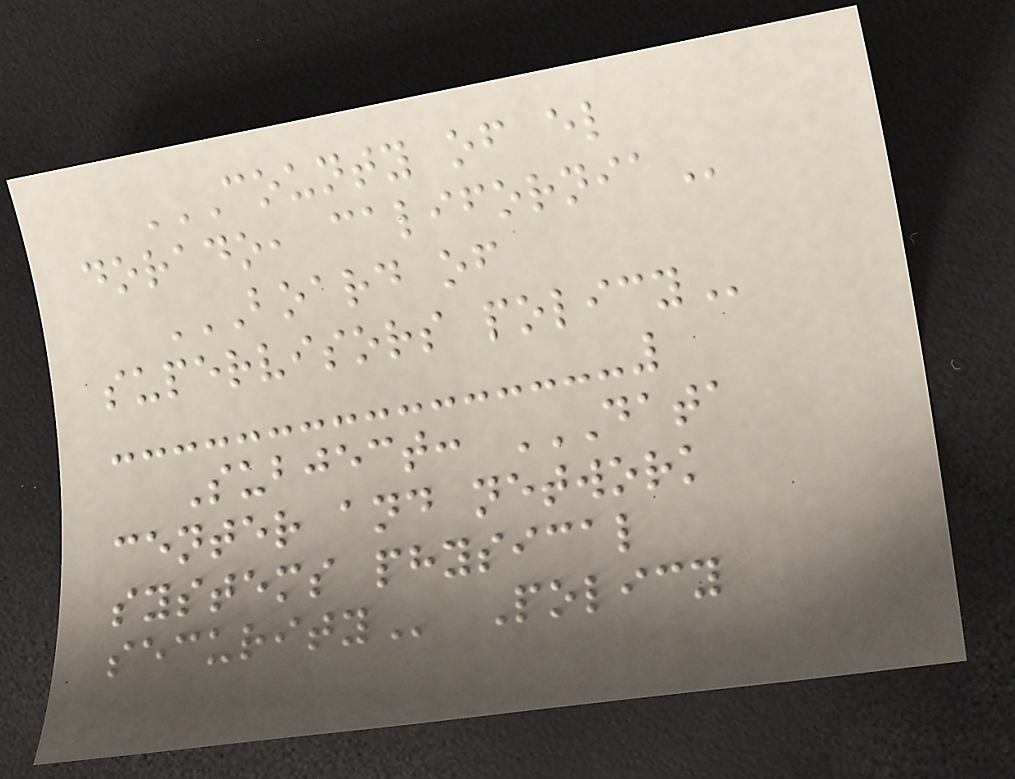COUNTY OF EL
DORADO, CALIFORNIA
BOARD OF
SUPERVISORS POLICY
Subject: DATA
CENTER AND NETWORK
SYSTEMS PHYSICAL
SECURITY Policy
